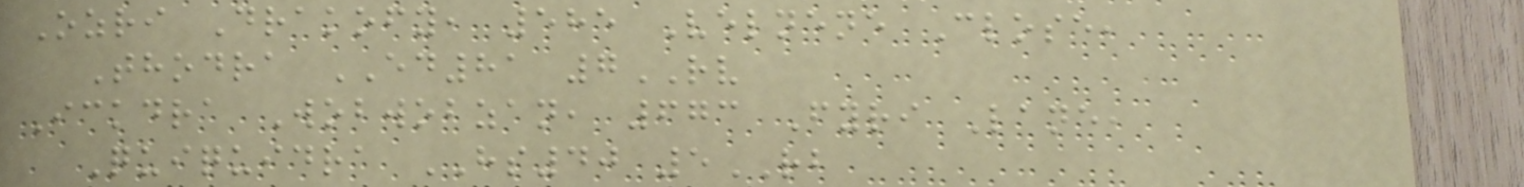Ozri Drakofy, 585 Velnene Close,
Thodra ED81 7RV
Ickdra Wobwobzan, 673 Fyri Lane,
Quiquidra HS40 5RB
